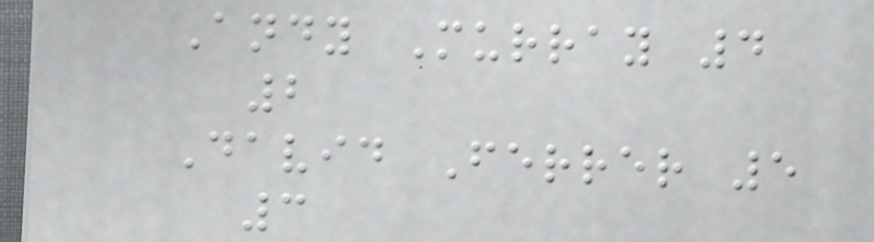Andy Murray 4
2
David Ferrer 5
3
